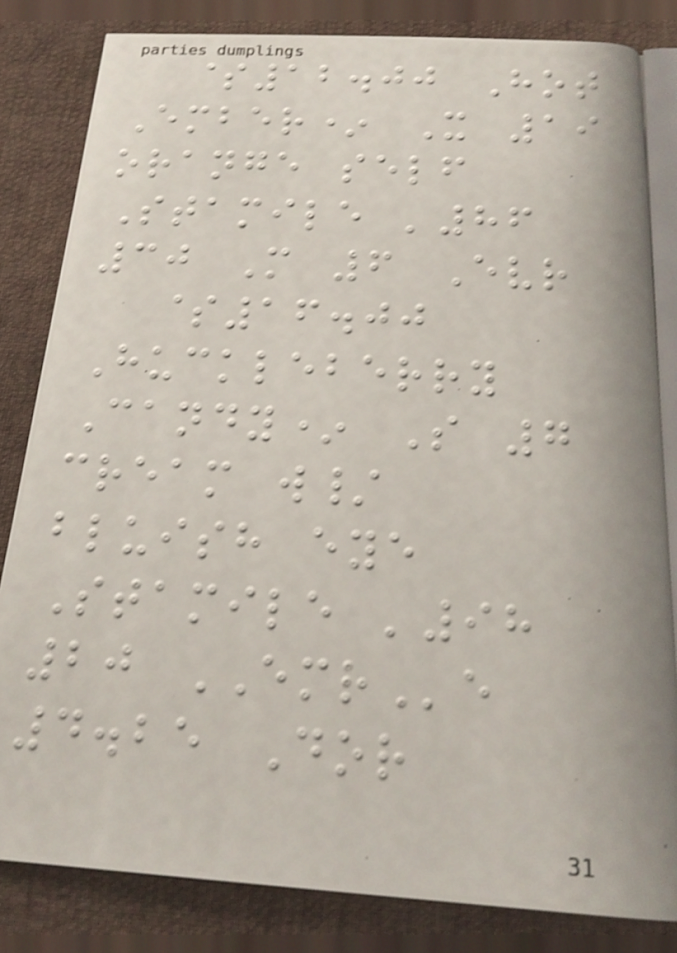$12.00 Hot
Ember* X 19
orange self
Stamile '86
30 M 6 Evr
$16.00
Huckleberry
Candy* S 7
cream w/
bluish eye
Stamile '98
20 EMRe
4.25 Dor
